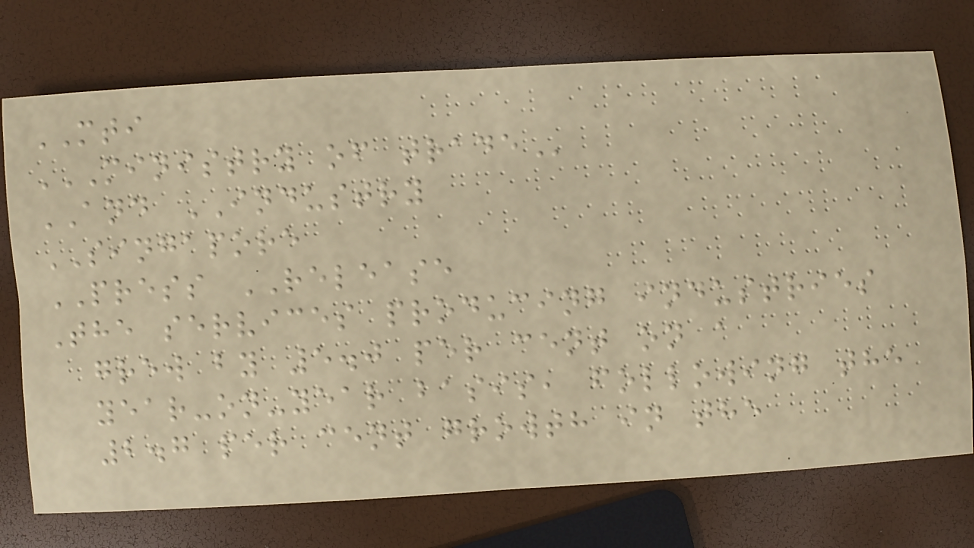MTI
MINISTRY OF TRADE
AND INDUSTRY
SINGAPORE
PRESS RELEASE
The services producing industries
grew by 5.0 per cent on a
year-on-year basis, following the
2.7 per cent growth in the
